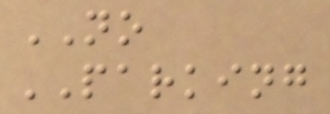NO
PARKING
